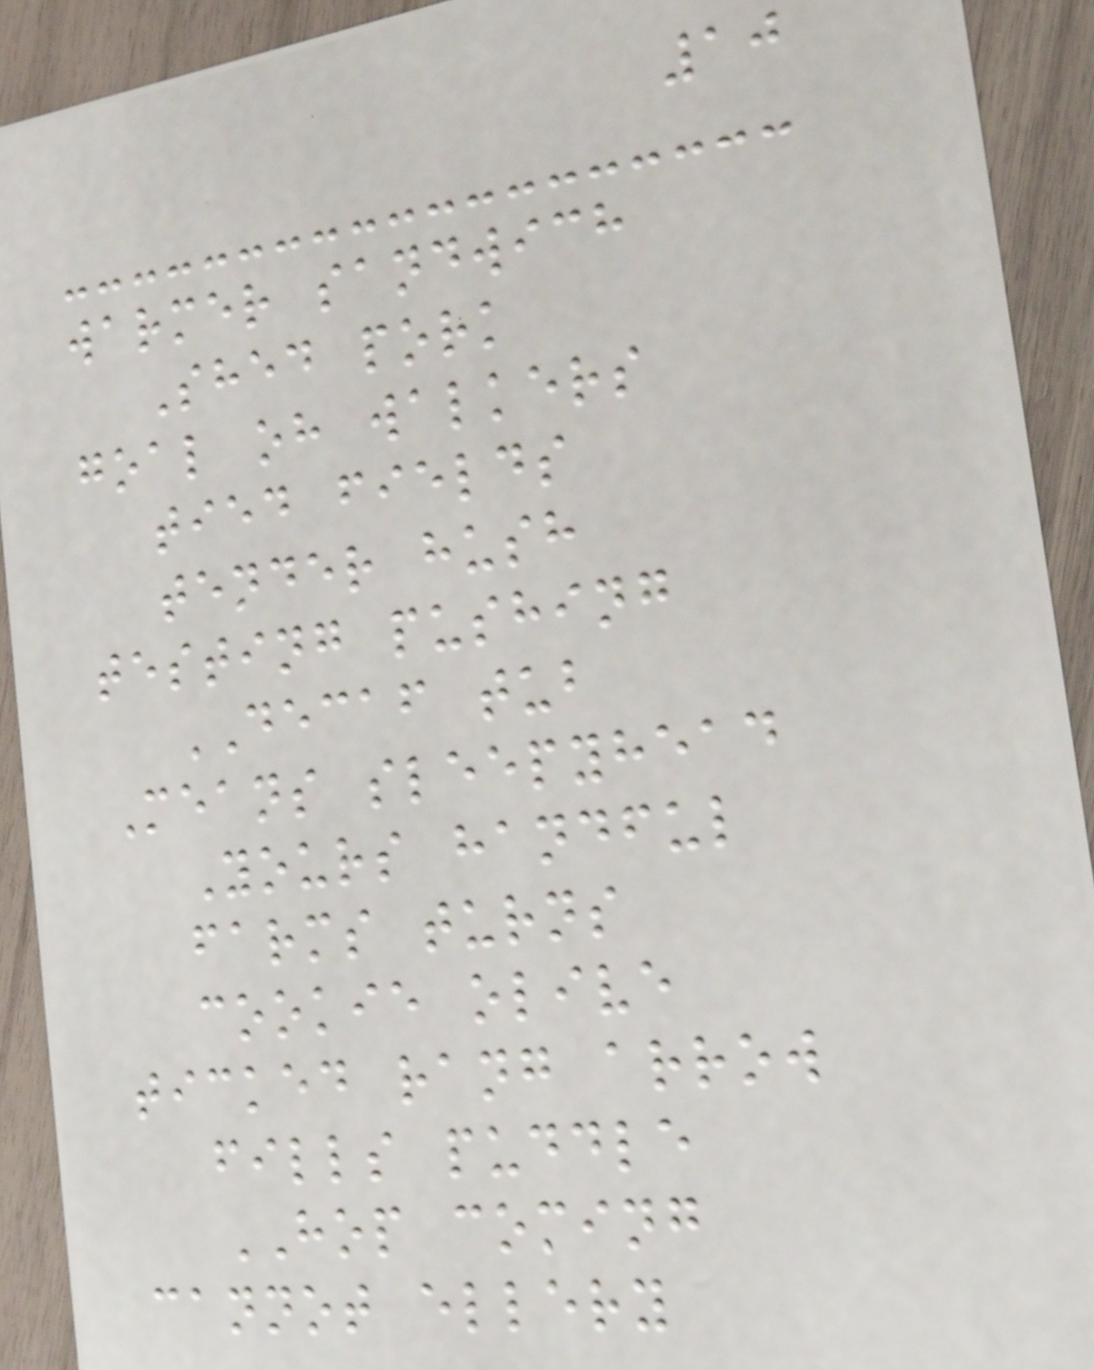10
warmer sandwich
Shed pork
goal oh walkers
tied fields
tender hush
testing pushing
DECAF tub
Means sleepyhead
Yours handful
farms turns
cookie olive
ticked rang arrow
fills puddle
HOP coming
cannot ellery
